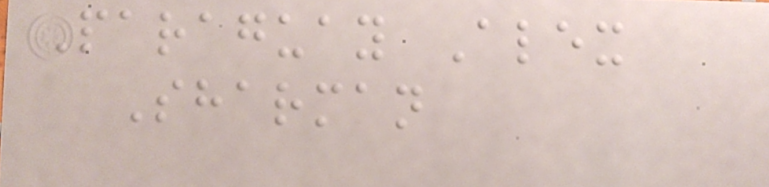Paraguay Alex
Sharman
